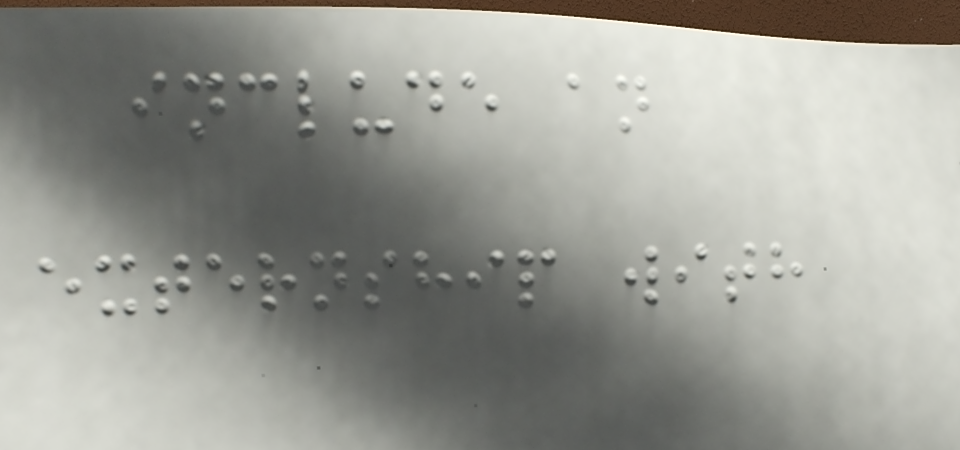include an
externship with
